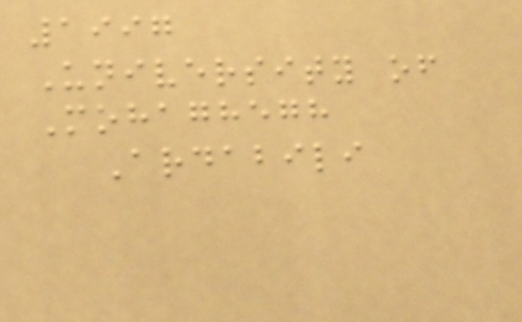1997
University of
Mohaghegh
Ardabili
